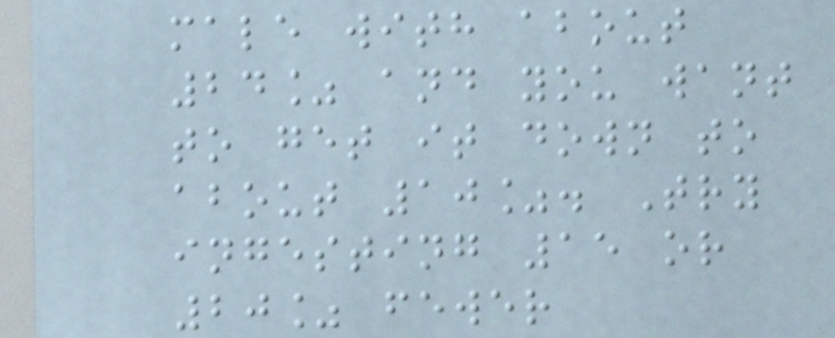male with about
24% and you want
to get it down to
about 10%. Try
ingesting 15 or
20% fewer
